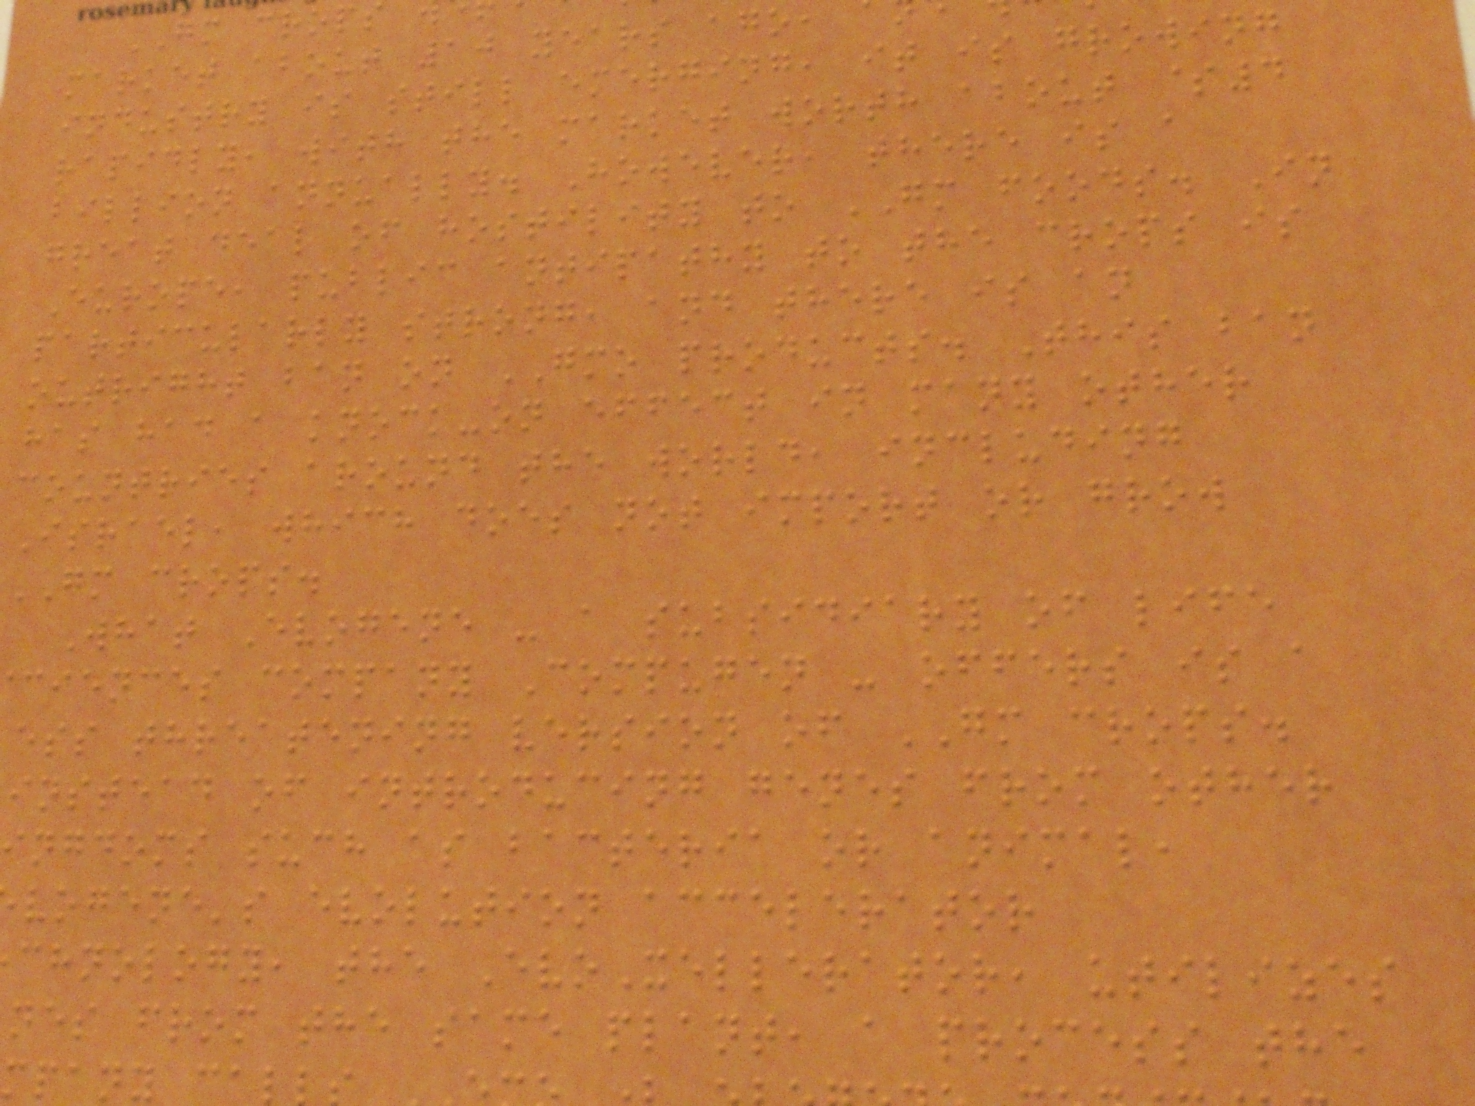GM crops
market about 10 years ago,
industry is still emerging, it is growing
rapidly, with the market worth about $4
billion annually. However, there is a
great deal of hostility to GM foods. In
Europe, public antipathy to the crops is
particularly strong, and there is an
outright ban on GMO products. This ban
has had a knock-on effect in many other
countries around the world, including
Israel, which does not import or grow
GM crops.
What Evogene - a subsidiary of life
ciences company Compugen - offers is a
ess threatening version of GM crops.
instead of introducing genes from other
ingdoms such as bacteria or animal,
vogene's evolution accelerator
chnology, the EvoXellerator, utilizes
nes from the same plant, a process the
